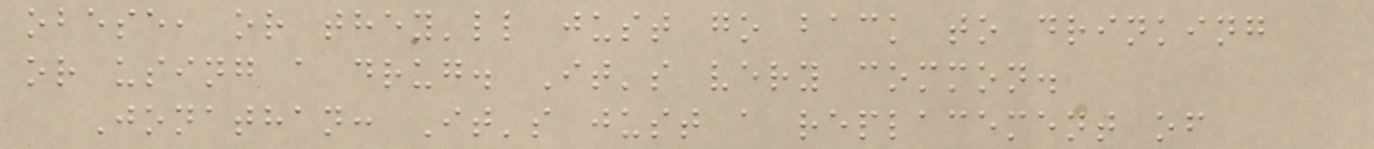obese, or they'll just go back to drinking
or using a drug. It's very common.
Jonathan: It's just a replacement of
